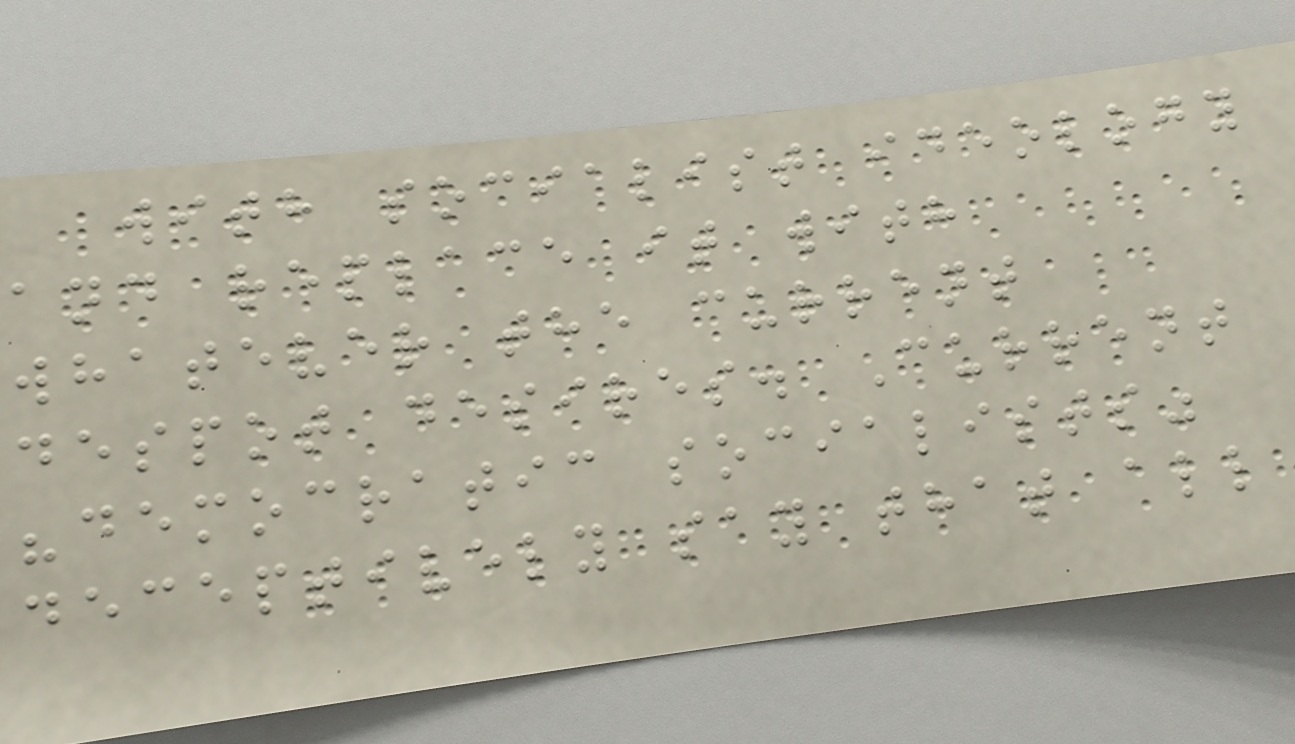with socialist ideology
and replace it with
whatever the current
despot desires. Current
"democratic socialists"
deceptively say that all
